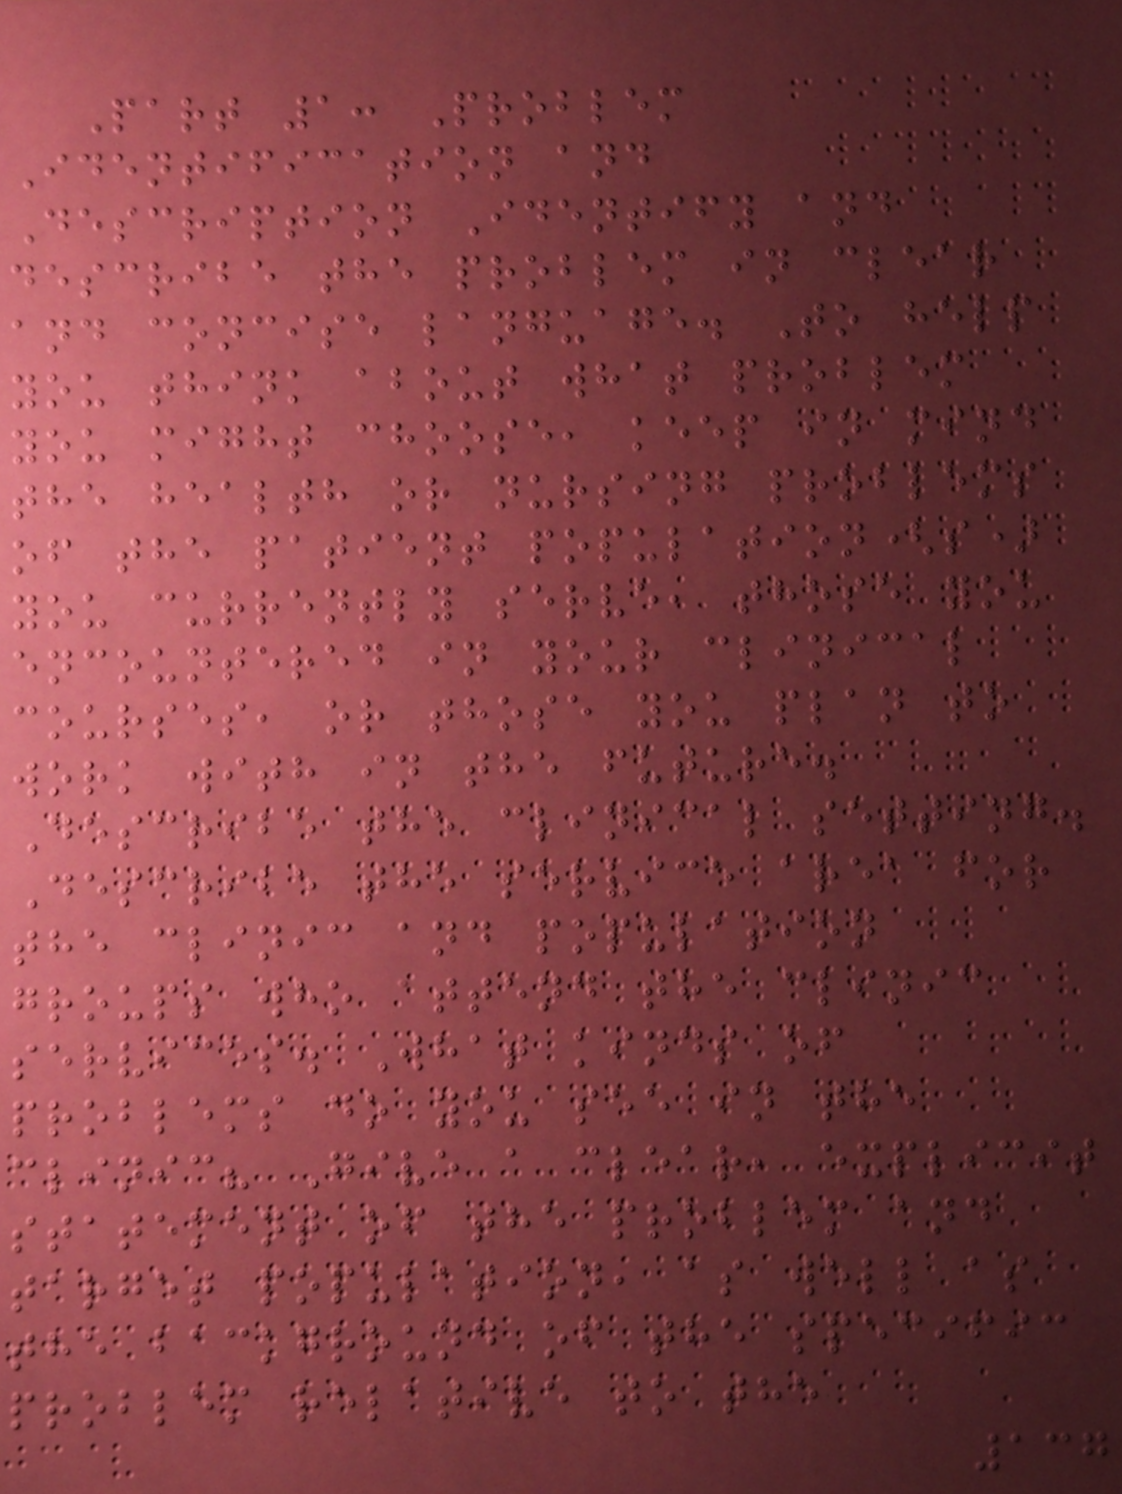Part 1: Problem
Identification and
Description Identify and
describe the problem in clear
and concise language. To help
you think about what problem
you might choose, keep in mind
the health or nursing problems
of the patient population(s)
you currently serve, those you
encountered in your clinical
courses, or those you plan to
work with in the future.
Describe the clinical setting.
Describe the service area for
the clinic and population
groups who attend the clinic
services. What kinds of
problems do you see in the
clinic? Give a clear, explicit
statement of the problem and
target population, as well as
the background of the specific
problem relative to the
137
